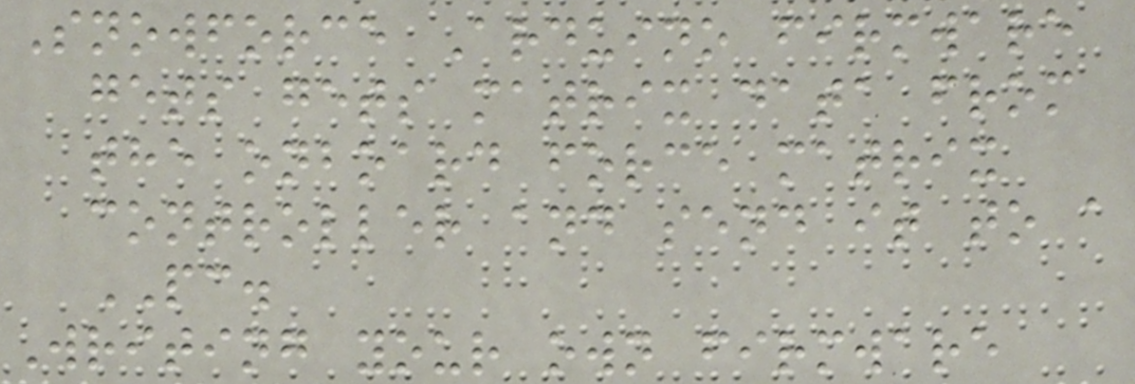Snowforce Arduino firmware
gets gets matrix data from
the onboard force matrix
controller and send it to a
PC.
Writing your own firmware
